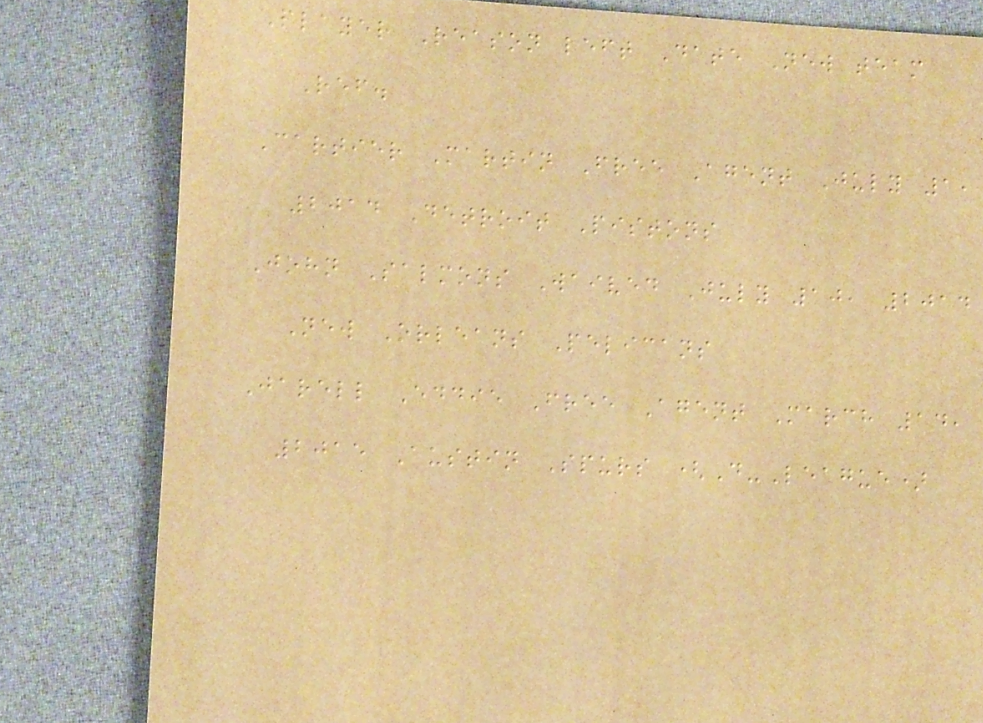Player Reason left Date New team
Ref.
Cartier Martin Free Agent July 1,
2014 Detroit Pistons
John Salmons Waived July 10, 2014
New Orleans Pelicans
Jarell Eddie Free Agent March 14,
2015 Austin Spurs (D-League)
